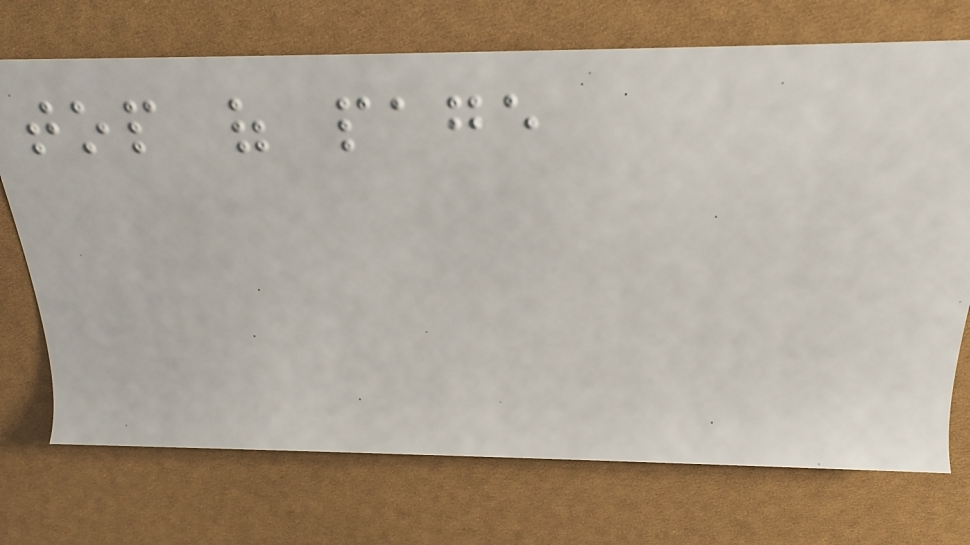top of page
